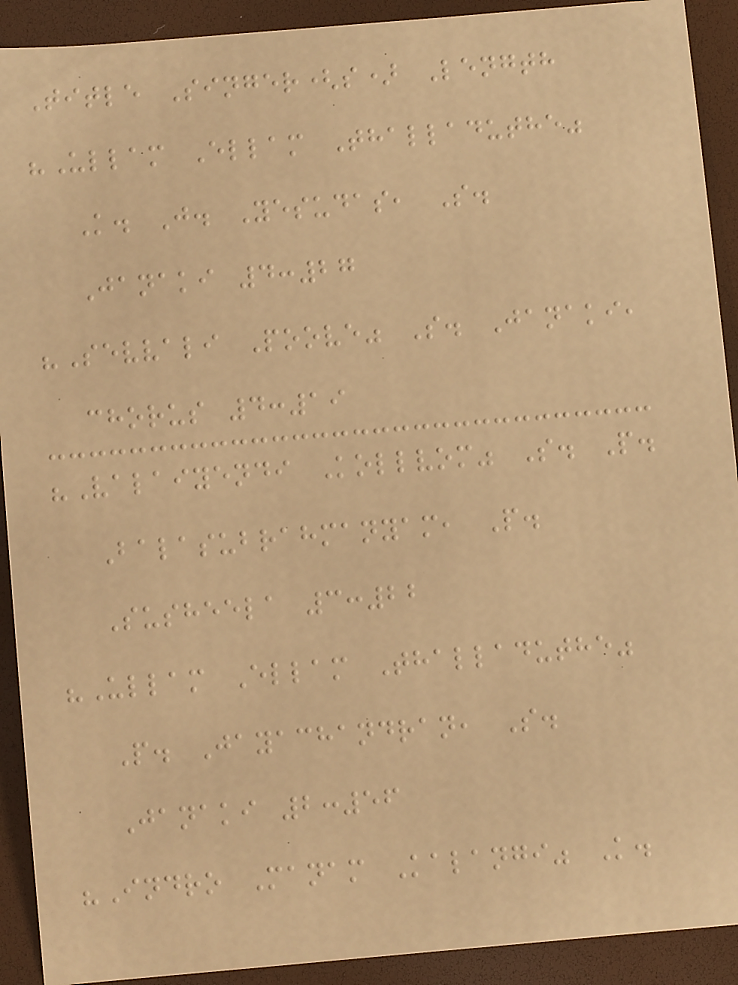Title Singer(s) Length
"Ullam Ellam Thalladuthe"
K. J. Yesudas, S.
Janaki 4:27
"Sevvali Poove" S. Janaki,
chorus 4:19
"Valaiyendi Kollvom" S. P.
Balasubrahmanyam, P.
Susheela 3:22
"Ullam Ellam Thalladuthe"
P. Jayachandran, S.
Janaki 2:56
"Indro Manam Kalangi" K.
